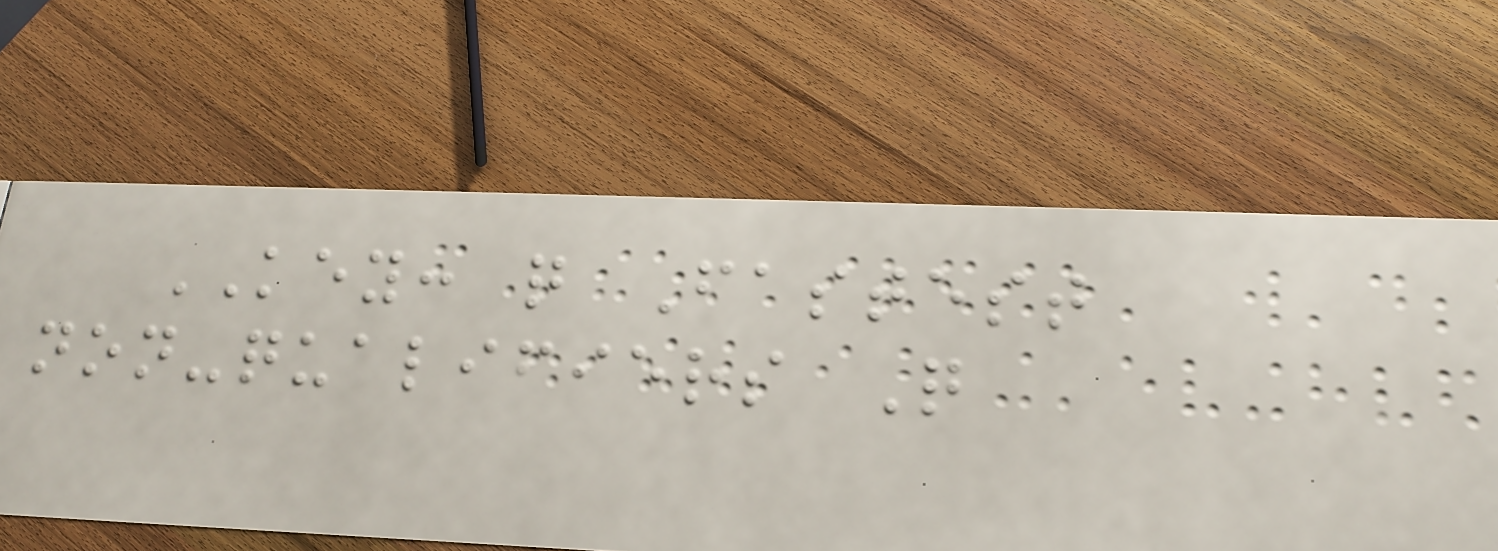KEY: q Fastest
non-qualifiers Q
